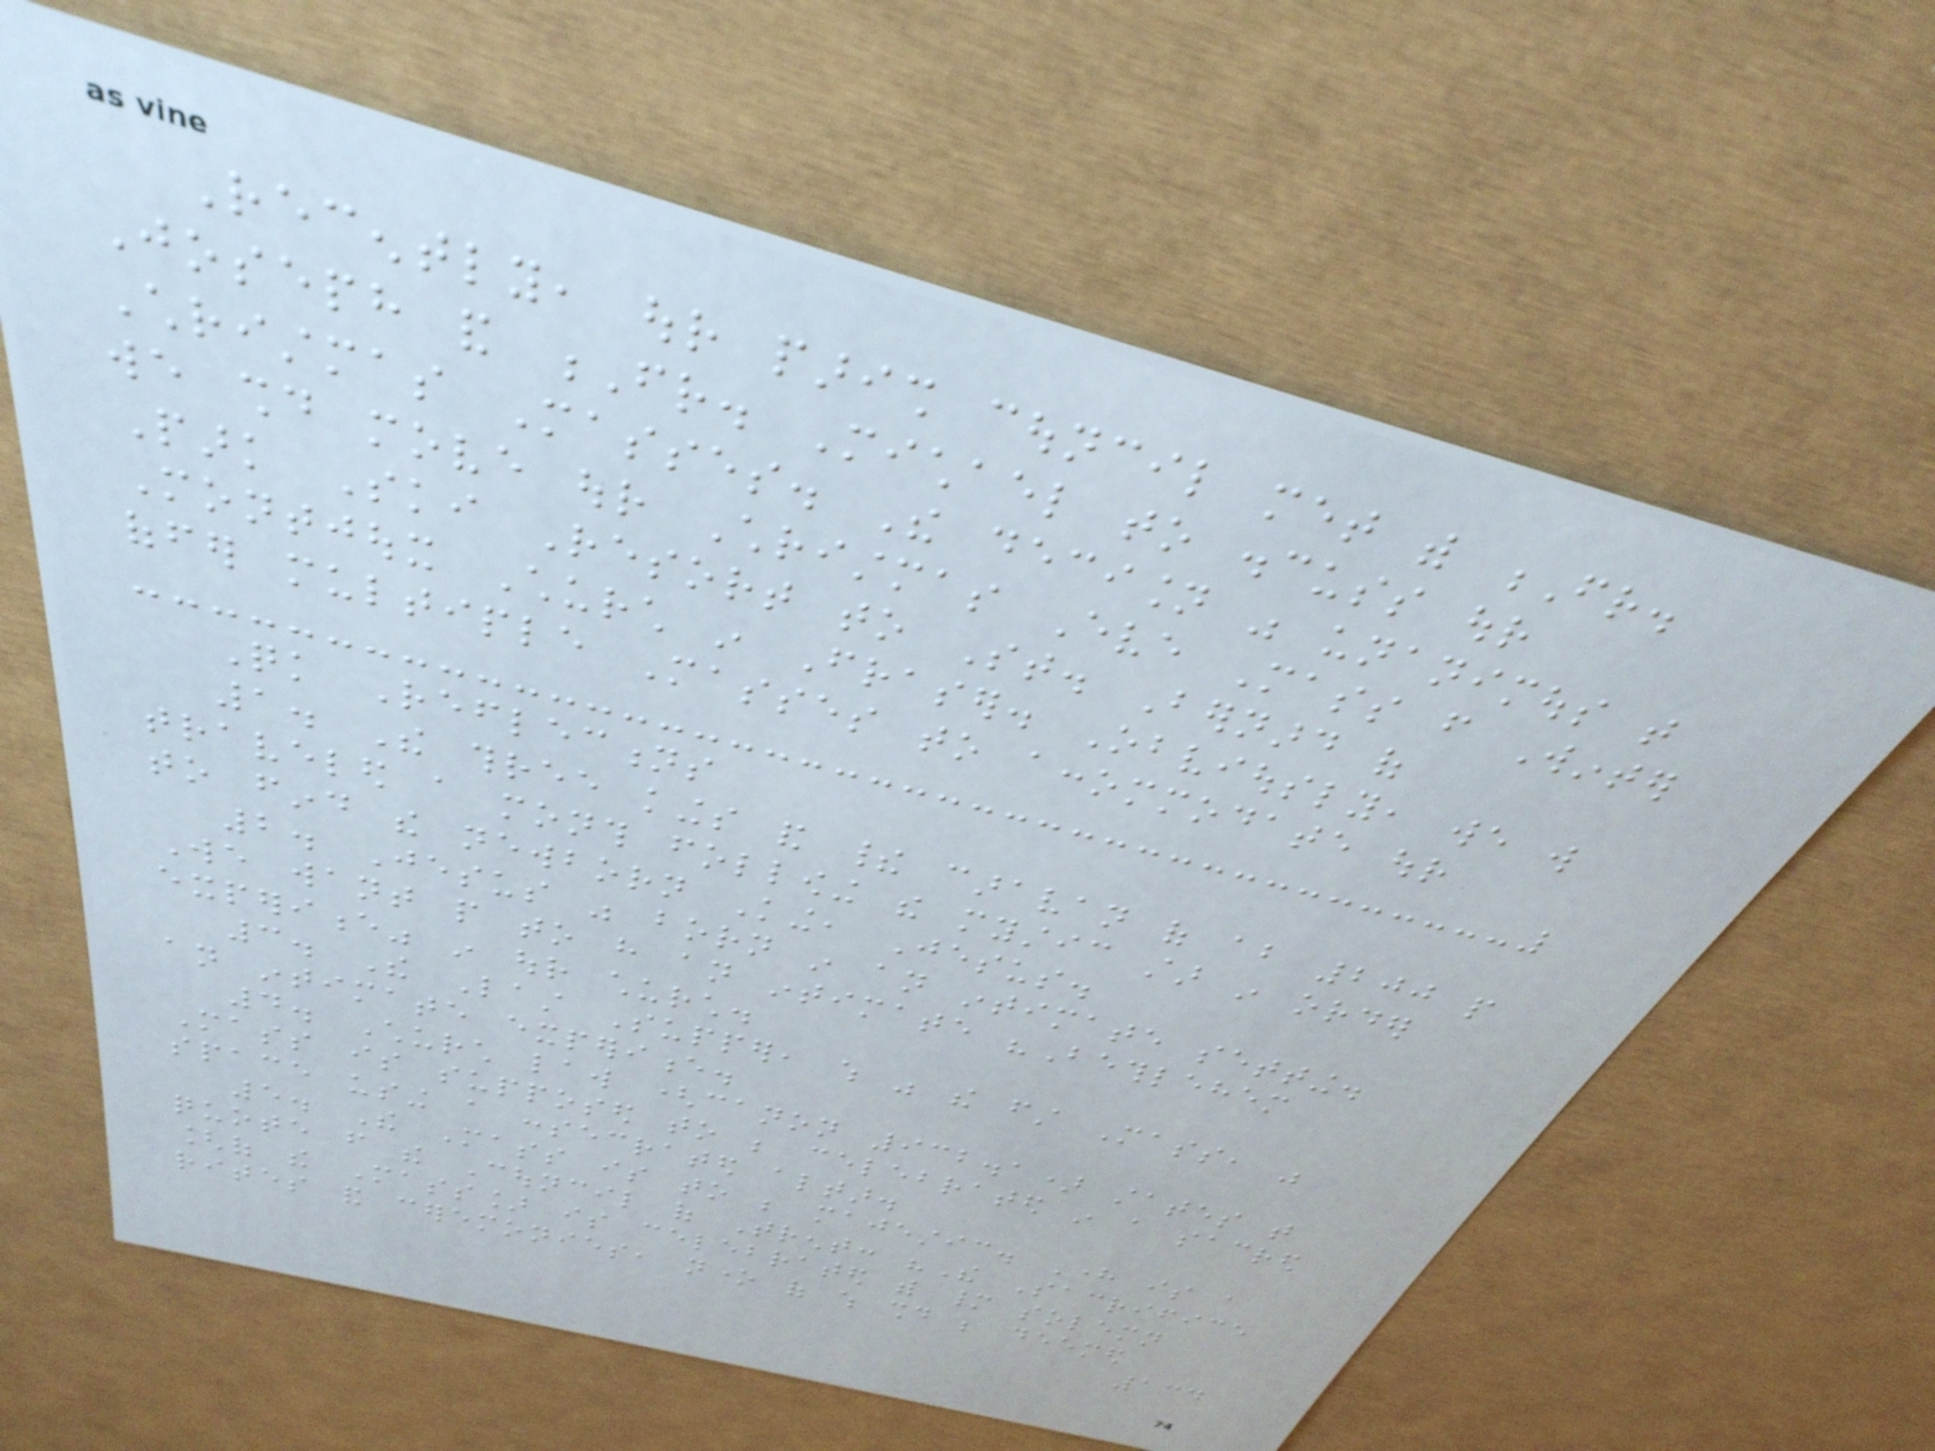Recently, our parish council met with Fr.
Joseph and Fr. Michael to discuss our
Christmas Masses. The decision was unanimous that
we should move our Christmas Eve Mass from Winter
Park Ski Resort to St. Bernard of
Montjoux Church in Fraser. Obviously, we will
offer multiple Masses to accommodate our
Quick Reflections
1. The three kings and their caravan of about 200 people
traveled a month following the mystic star in order
to find the newborn King, Jesus.
2. Jesus was born in an intimate setting.
We want people to have an intimate "Bethlehem
experience" in our church.
3. The Last Supper, which was the first Mass, was
an intimate experience.
4. Church law (canon 932.1) states that
Mass is supposed to be celebrated in a sacred
space using a consecrated altar.
5. The Mass is to be majestic. Here is a
quote from the Council of Trent: "The Sacrifice
[of the Mass] is celebrated with many solemn
rites and ceremonies, none of which should be deemed
134
